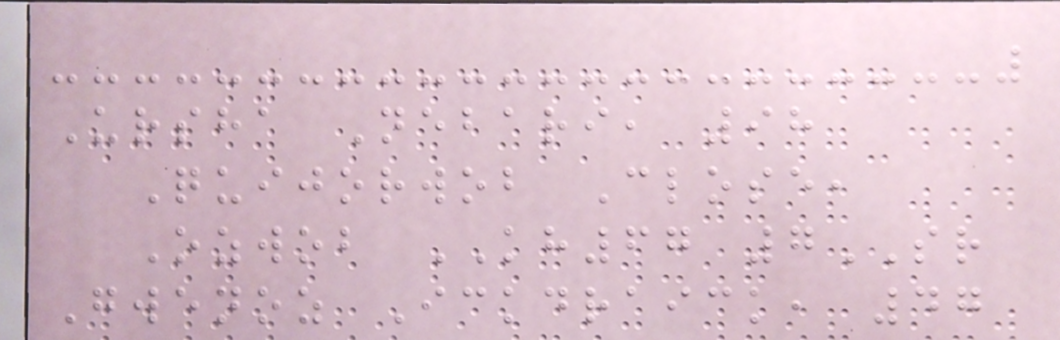Ursha Nebari, 98
Quijorwob Close,
Ozwob KH67 7SR
Gwenoz Ickdraick, 47
